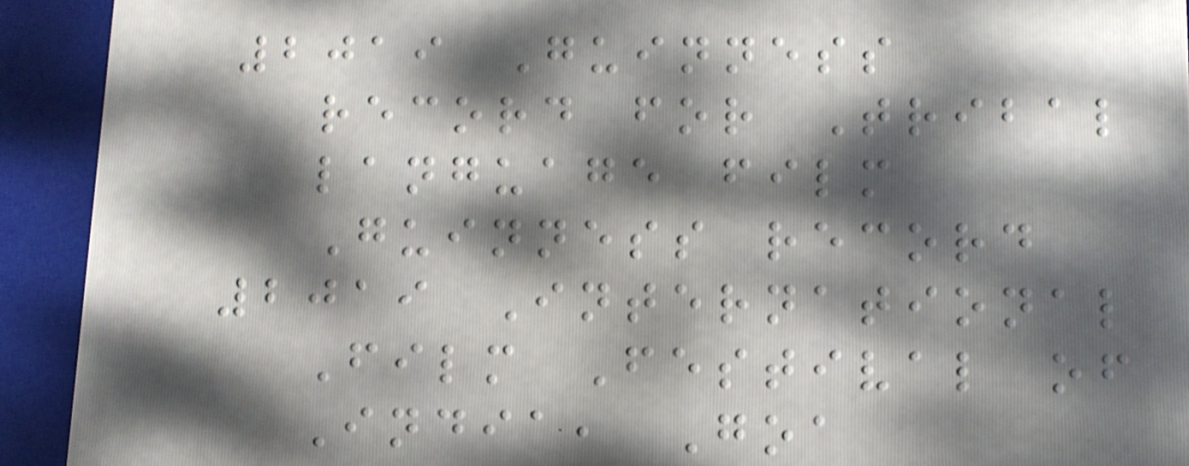2019 Guinness
record for Tribal
language film
Guinness record
2019 International
Film Festival of
India, Goa
